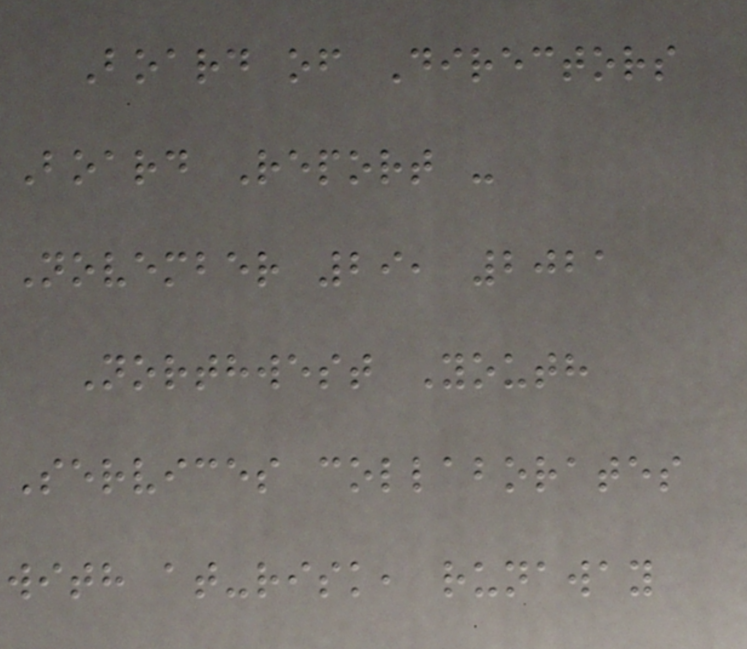Board of Directors
Board Report -
November 29, 2021
Northwest Youth
Services collaborates
with at-risk, runaway
